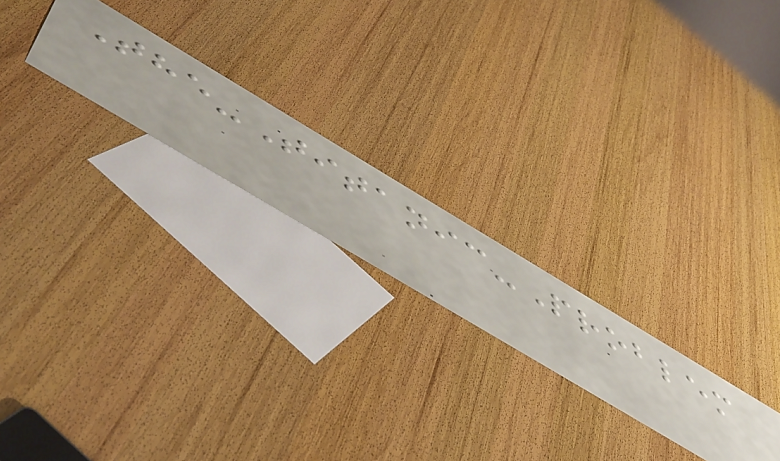The-Titanic-Problem
